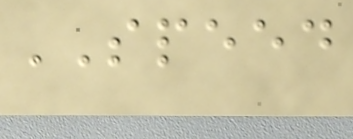SPEED
